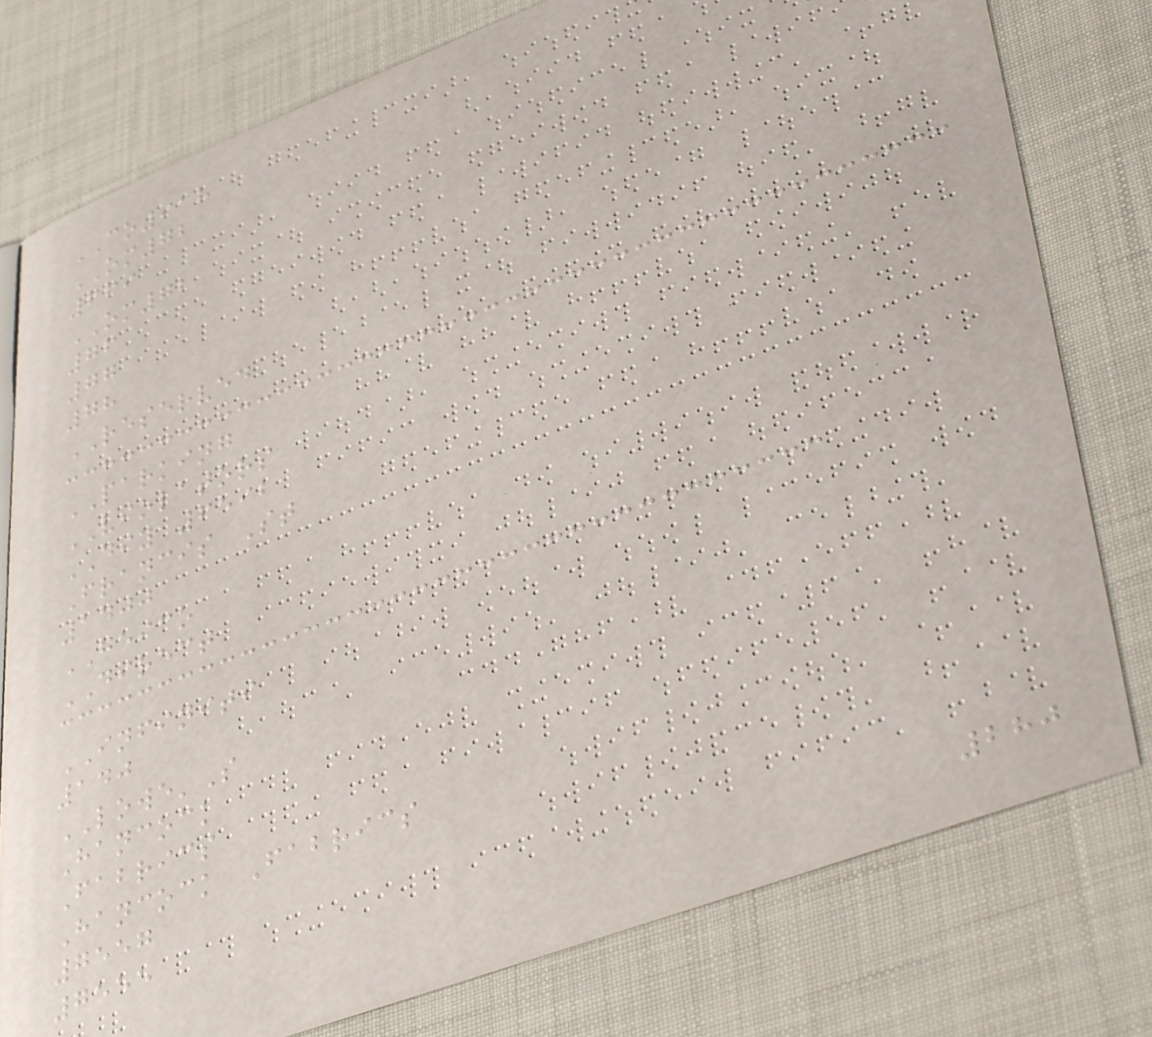CO918
OM72
669
OM72
76
77
78
RESERVED
PARKING
VIOLATORS
DIY 6592
Francis St
1400
GEICO
DIRECT
INFINITI
140
LOWE'S
Hancock
Fabrics
Hancock Fabrics
7557
7555
280
